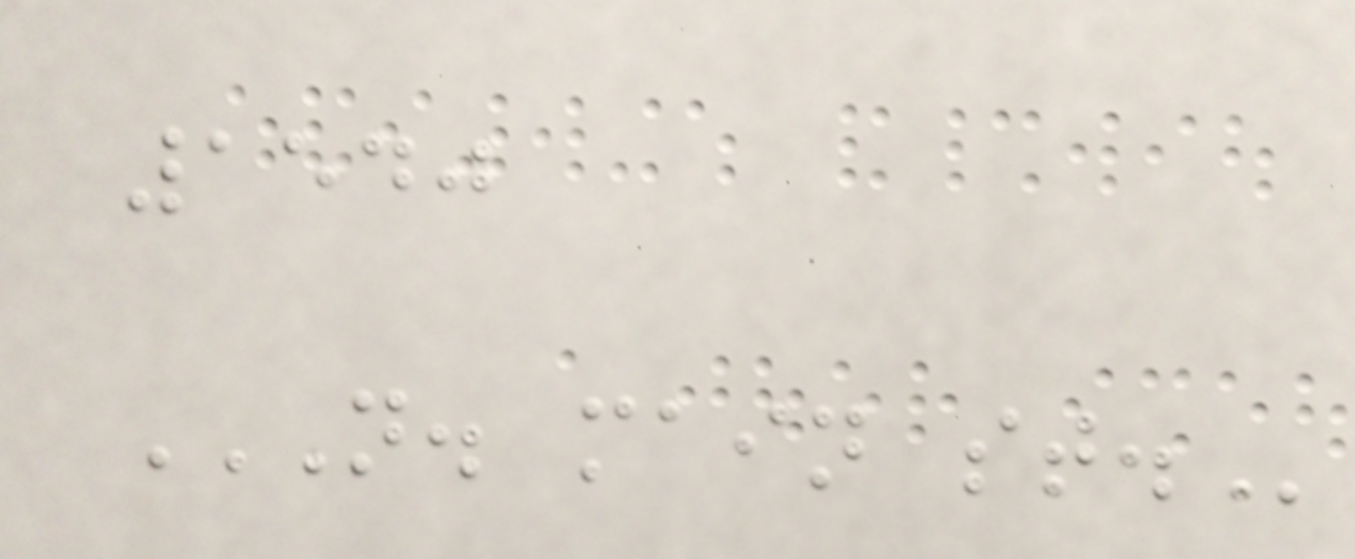1540
N. MAIN ST.
